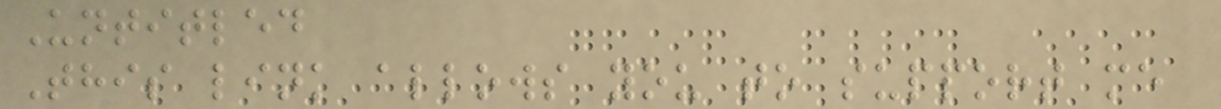Untitled
This link allows you to support me
